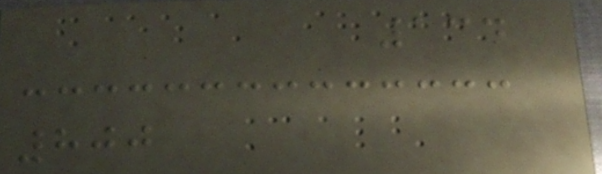134
800
